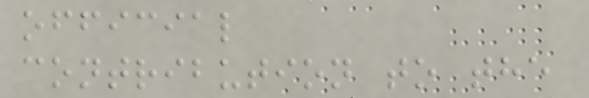official
contribution to the
